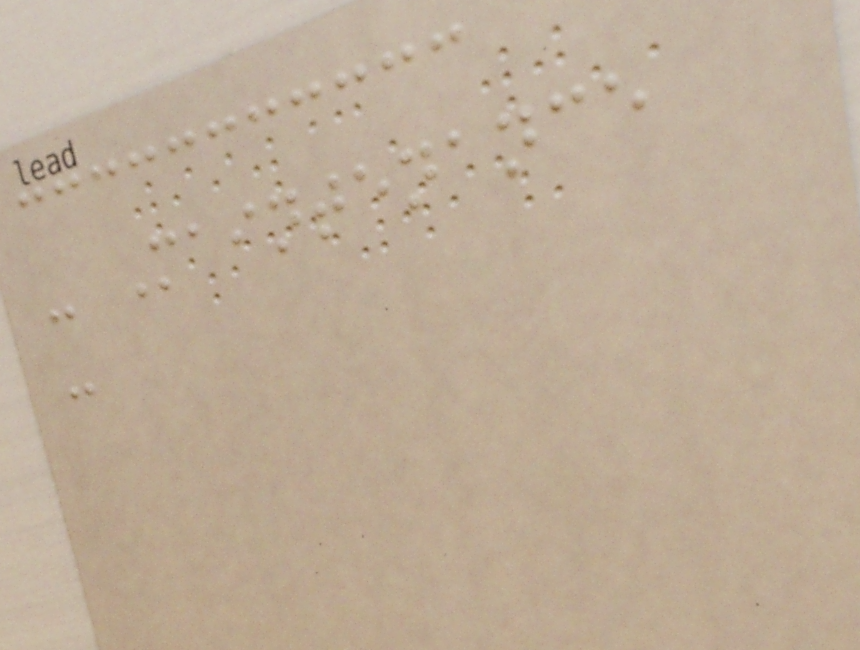- Maintenance
-
